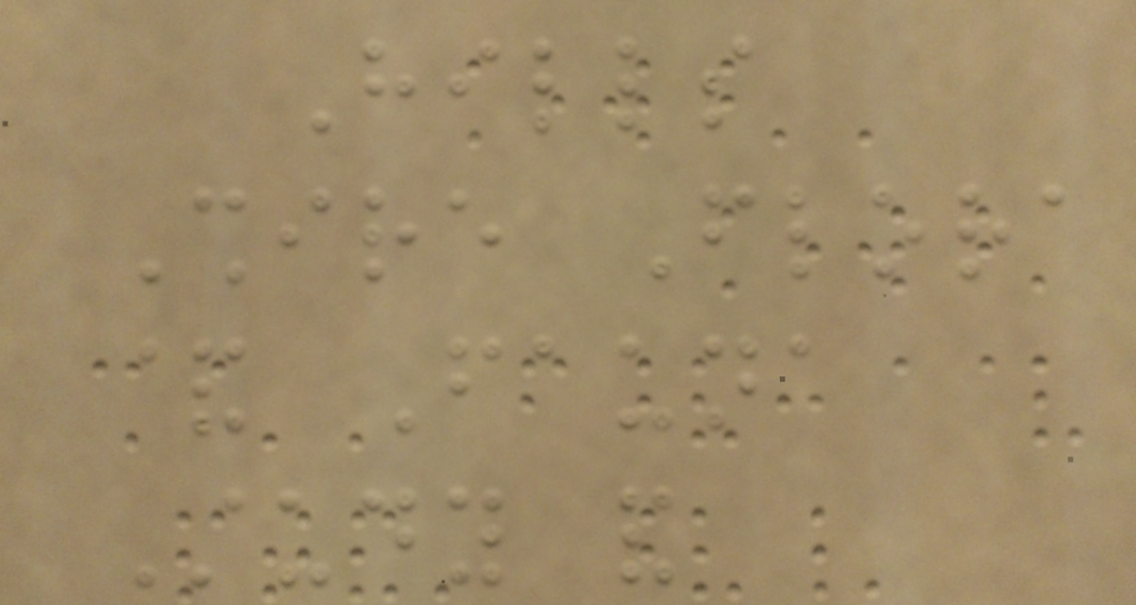Hills
Shire Flora
& Fauna
Study and
